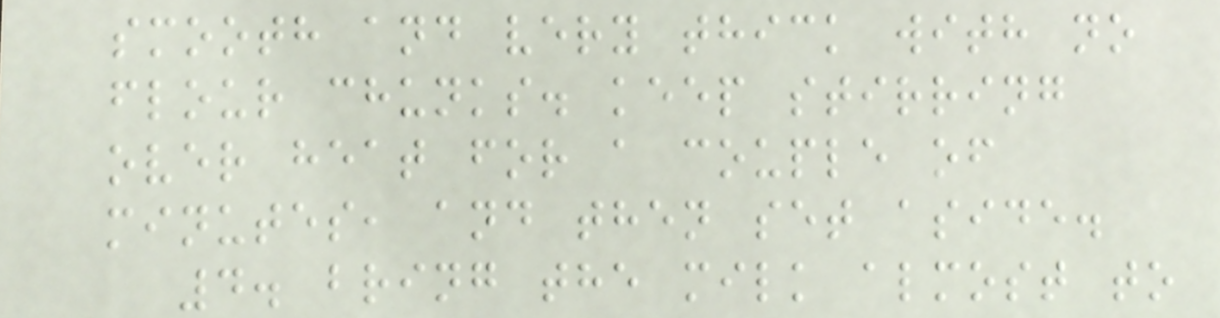smooth and very thick with no
flour chunks. keep stirring
over heat for a couple of
minutes, and then set aside.
4. bring the milk almost to
